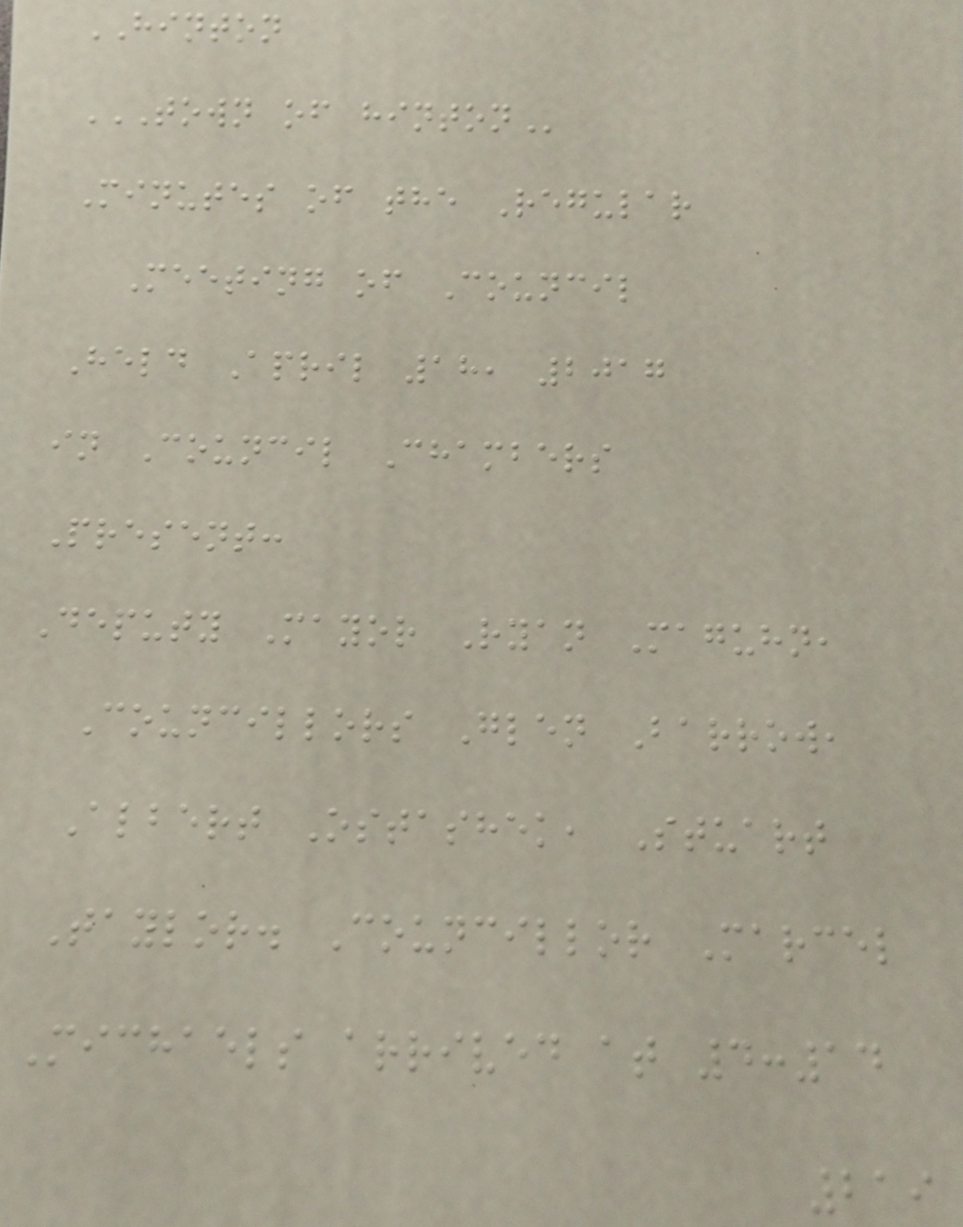HINTON
TOWN OF HINTON
Minutes of the Regular
Meeting of Council
Held April 18, 2017
in Council Chambers
Present:
Deputy Mayor Ryan Maguhn,
Councillors Glen Barrow,
Albert Ostashek, Stuart
Taylor. Councillor Marcel
Michaels arrived at 4:14
219
